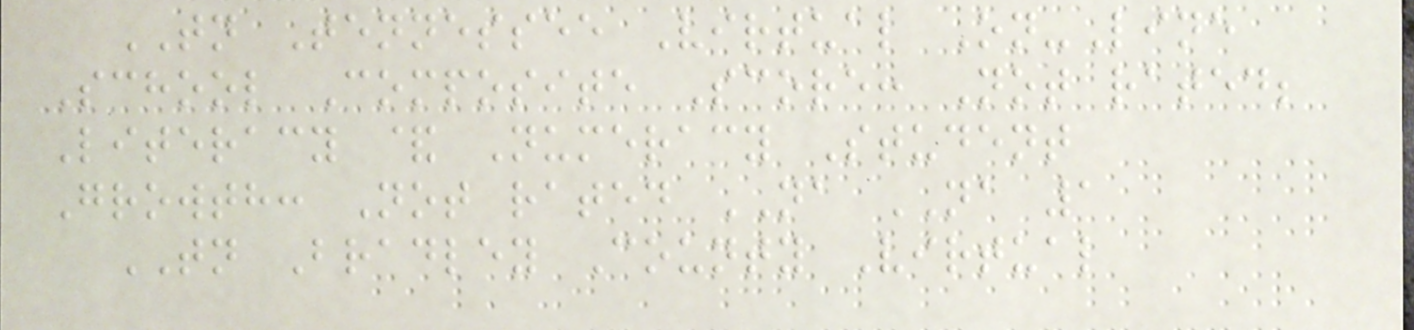TN Tennessee Virtual On-Line
School Composite Score: Not rated;
Literacy & Numeracy Student
Growth: Not rated NA NA 1
TN Bradley County Virtual
